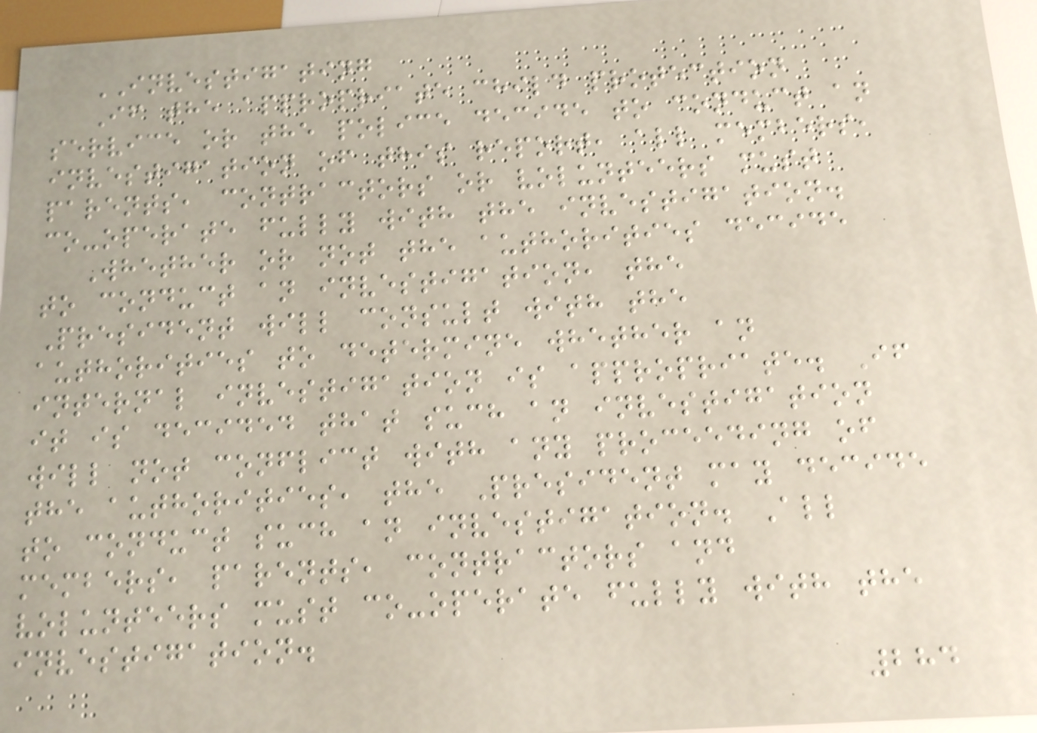INVESTIGATING
If the appropriate child protection
service or the police decide to conduct an
investigation of this report, all members,
parents, contractors or volunteers must
co-operate fully with the investigation.
Whether or not the authorities decide
to conduct an investigation, the
President will consult with the
authorities to determine whether an
internal investigation is appropriate. If
it is decided that such an investigation
will not conflict with any proceeding of
the authorities, the President may decide
to conduct such an investigation. All
members, parents, contractors and
volunteers must co-operate fully with the
investigation.
284
